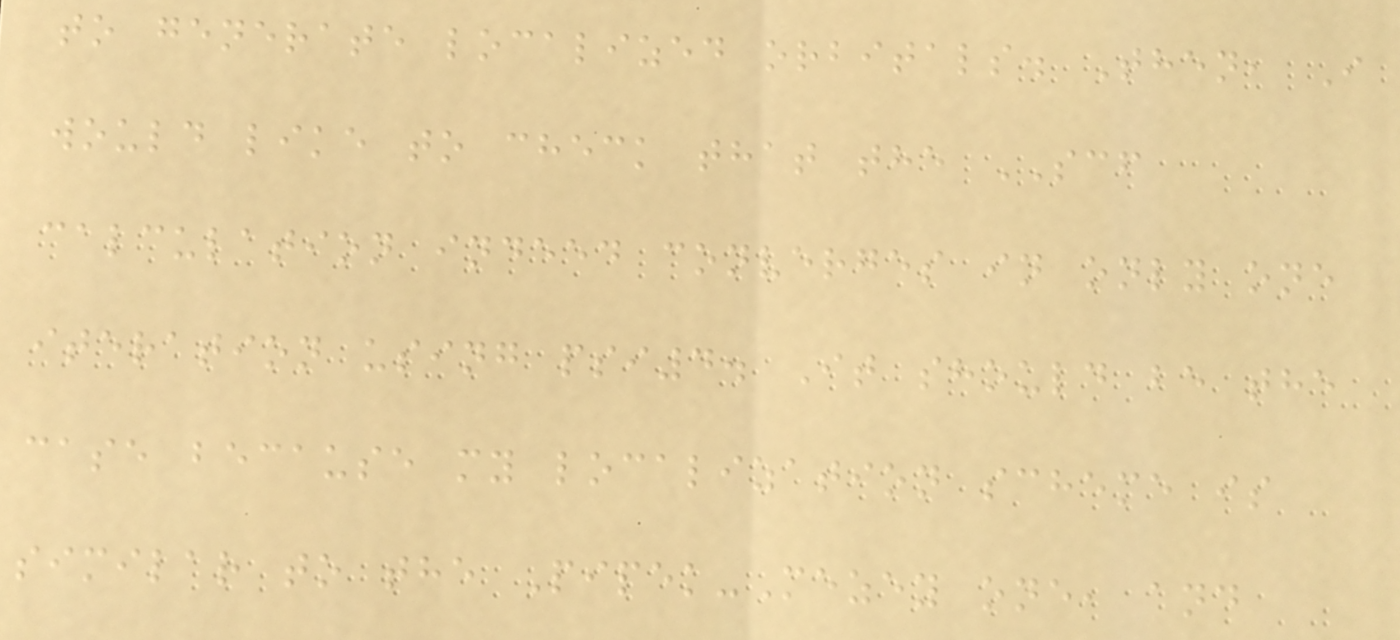to generate localized orbitals. Then, I
would like to check that the SCF
calculation indeed converges in only one
iteration using psi4. It should be the
case because my localization scheme is
similar to the Pipek-Mezey one, and
